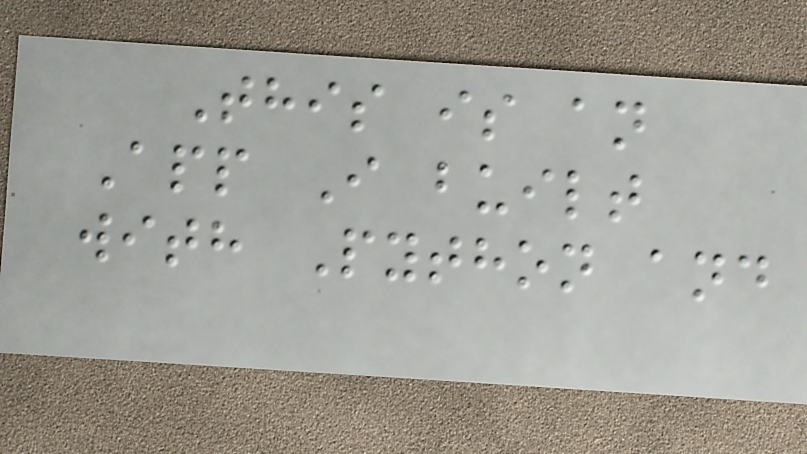This is an
App I built
with Python and
